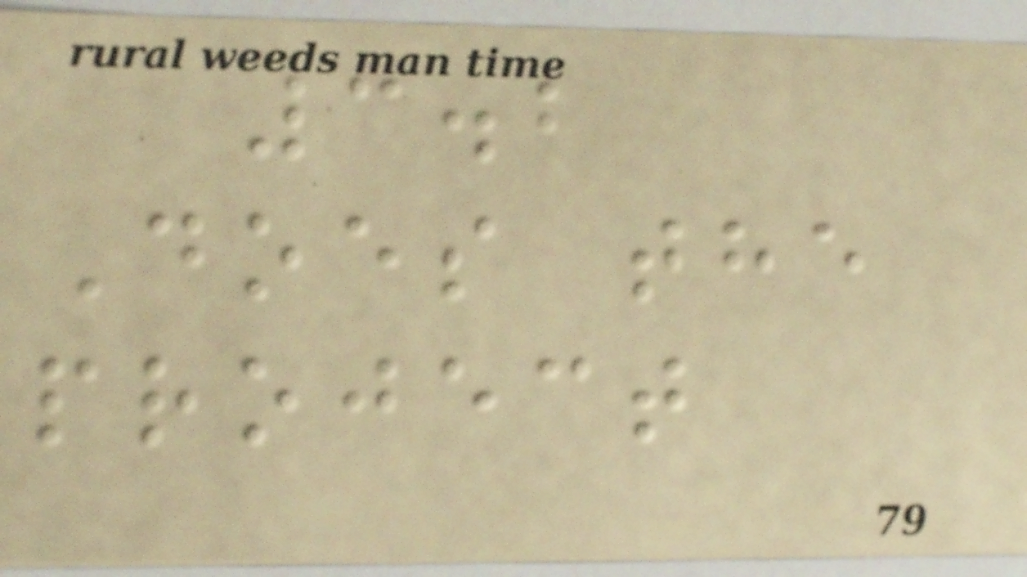3.2
Does the
project
